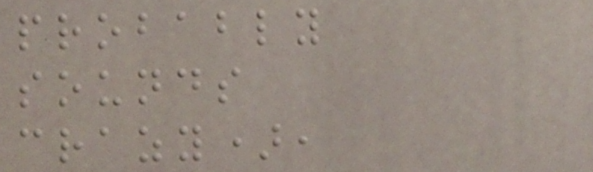probably
sounds
crazy),
